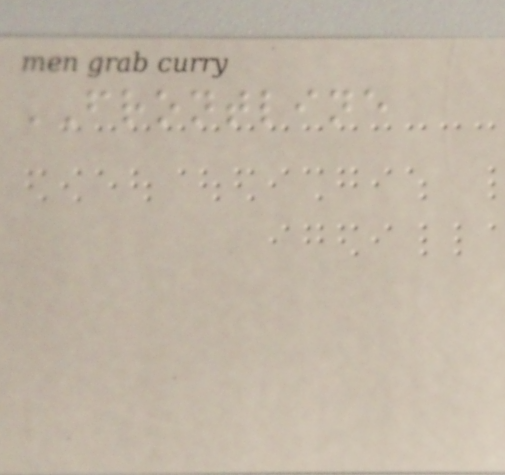FRONTLINE
